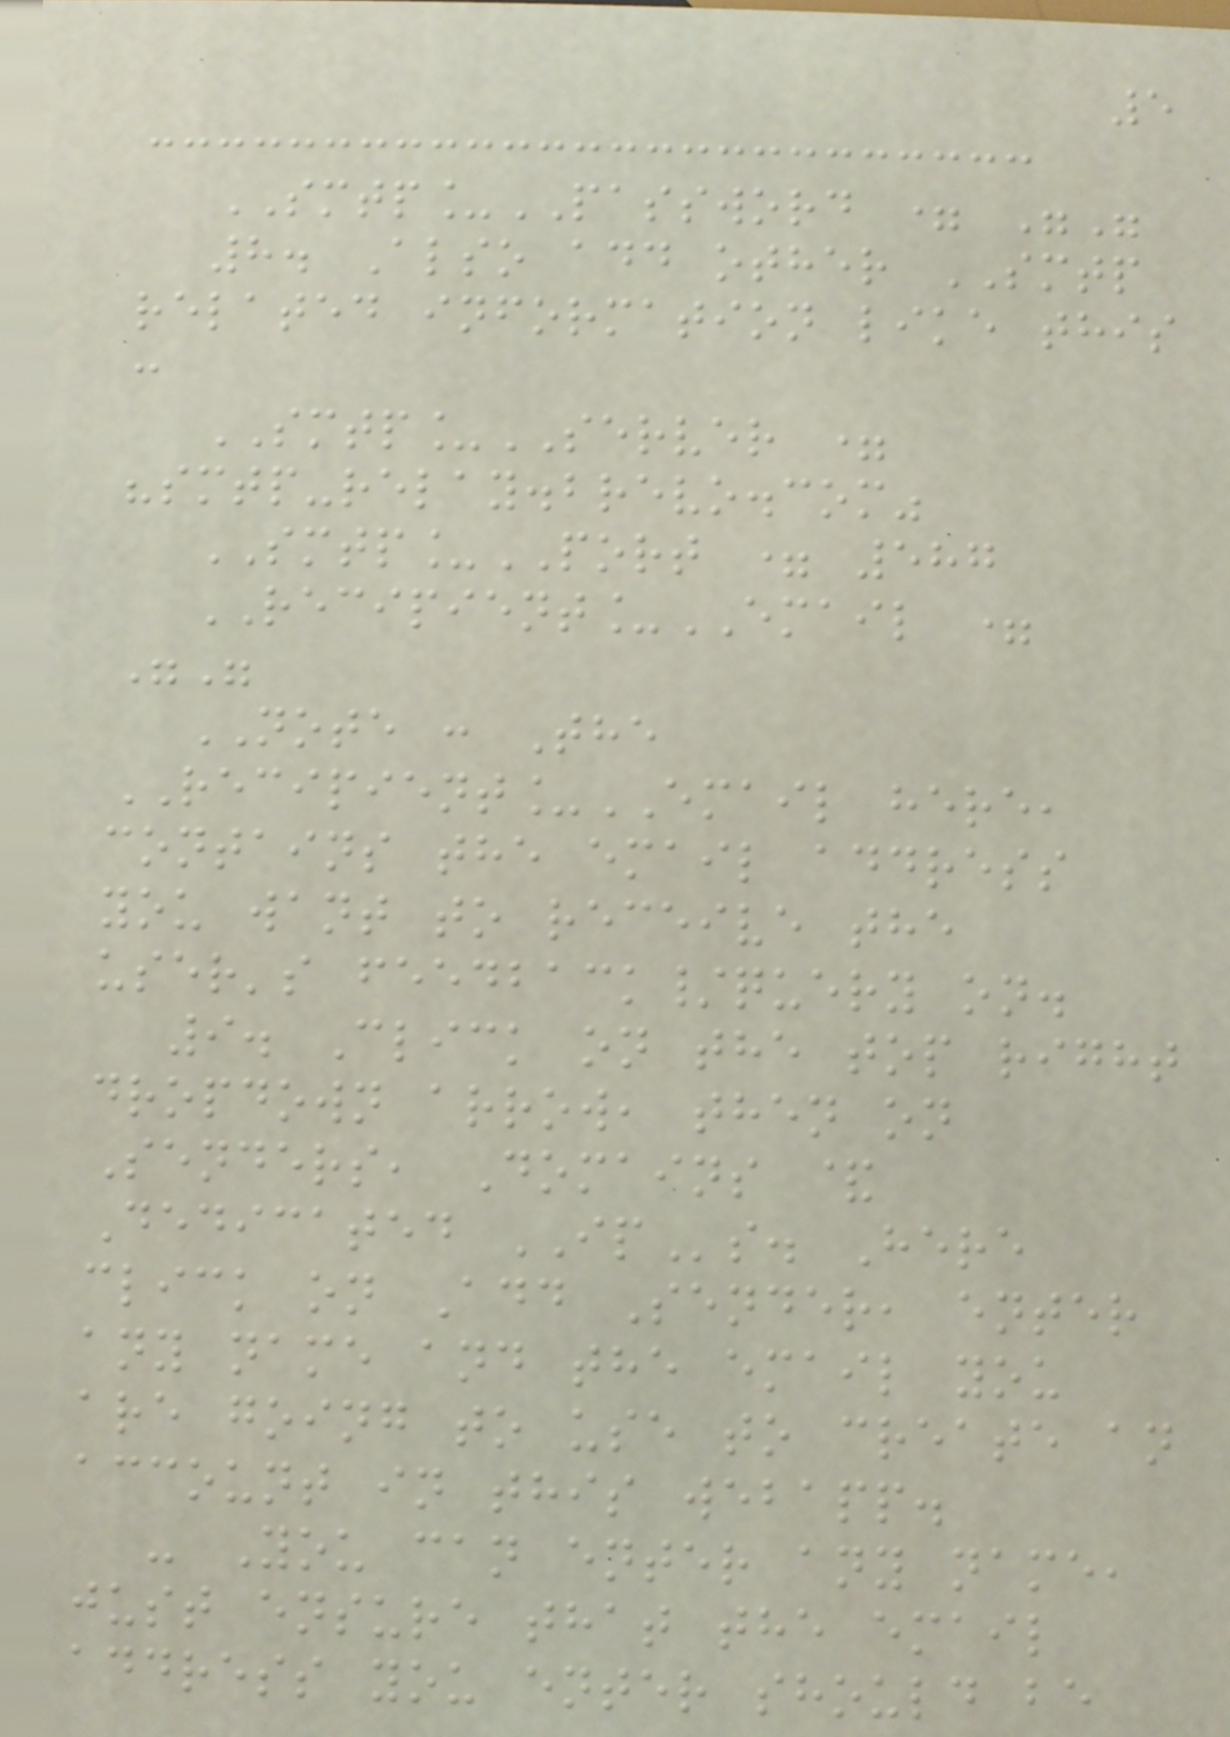5
SMTP_PASSWORD = ""
8. Also add other SMTP
related information like this
:
SMTP_SERVER =
"smtp-relay.brevo.com"
SMTP_PORT = 587
RECIPIENT_EMAIL =
""
NOTE : The
RECIPIENT_EMAIL here,
contains the email address
you want to receive the
user's feedback/query on.
9. Click on the top right
dropdown arrow, then on
Senders, Domains &
Dedicated IPs. Here
click on Add Sender, enter
any name and the email you
are going to use to create an
account in this webapp.
- You can enter any name,
just ensure that the email
address you enter should be
